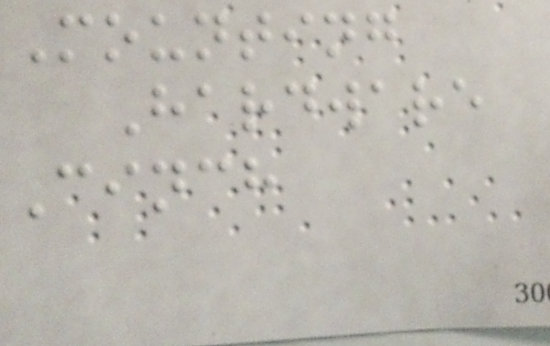Mounting
Hardware
Cinch
